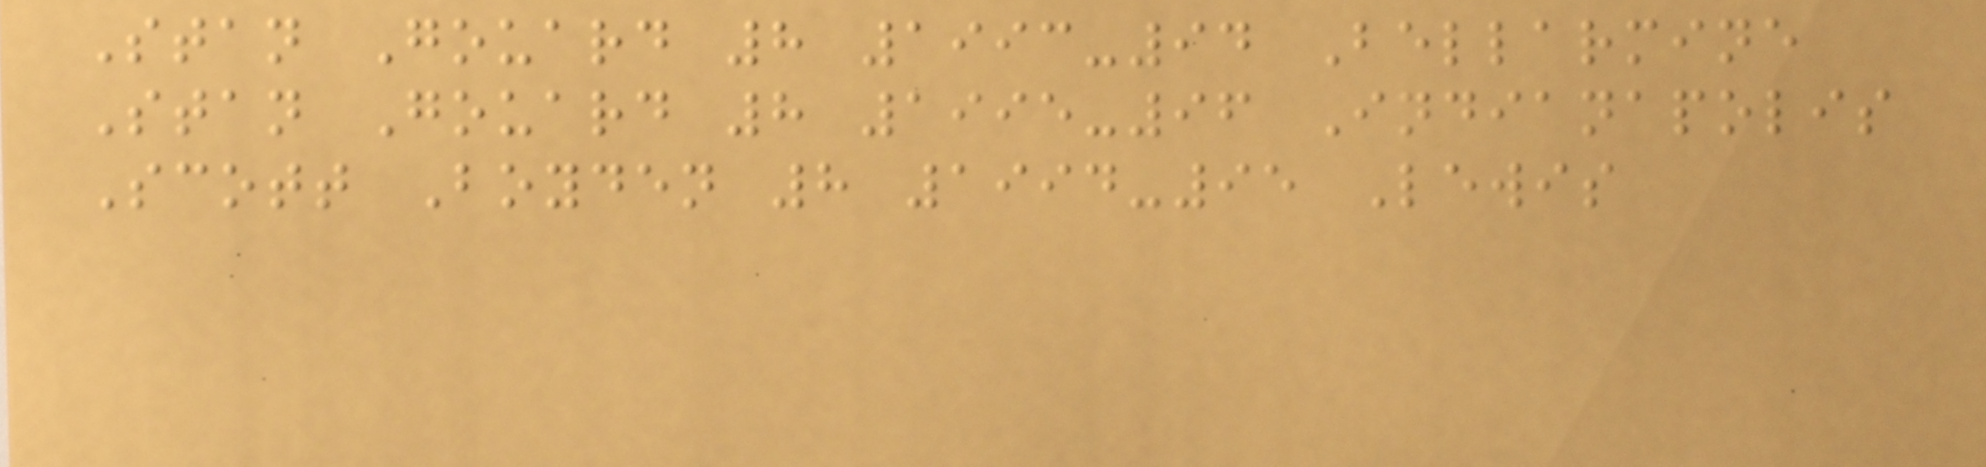Stan Gouard 8 1993-94 Bellarmine
Stan Gouard 8 1995-96 Indianapolis
Scott Boyden 8 1994-95 Lewis
